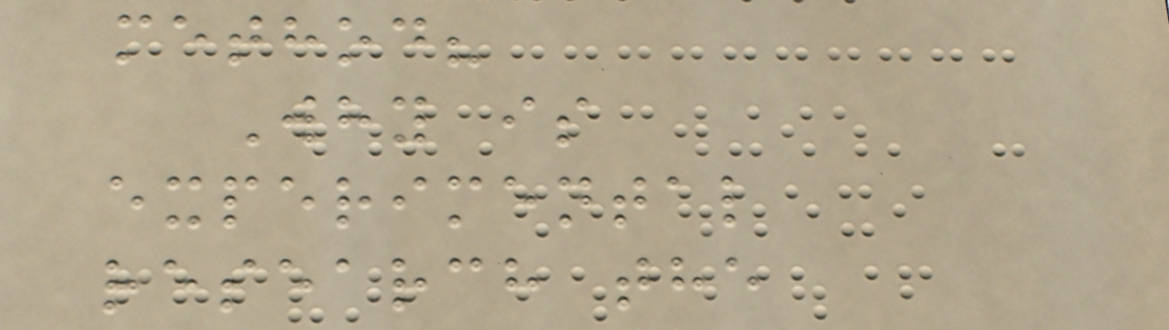method?
Why is
experimental
research the
